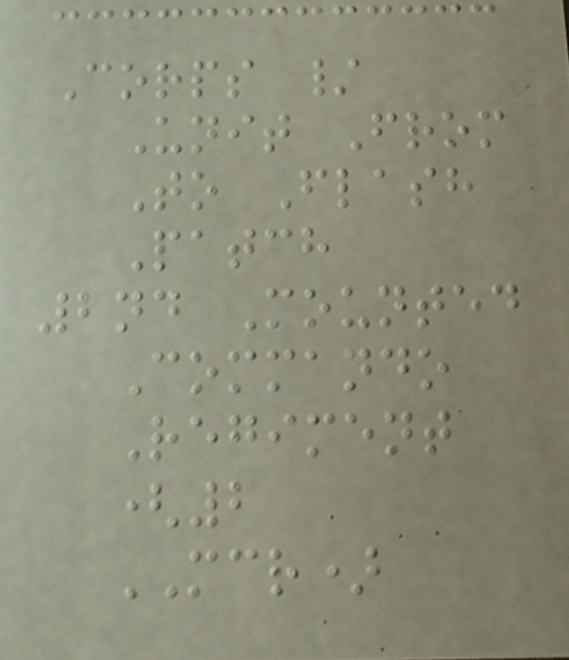Corps /
Unit From
To Flash
Patch
2nd Mounted
Commando
Regiment
(2
MCR)
